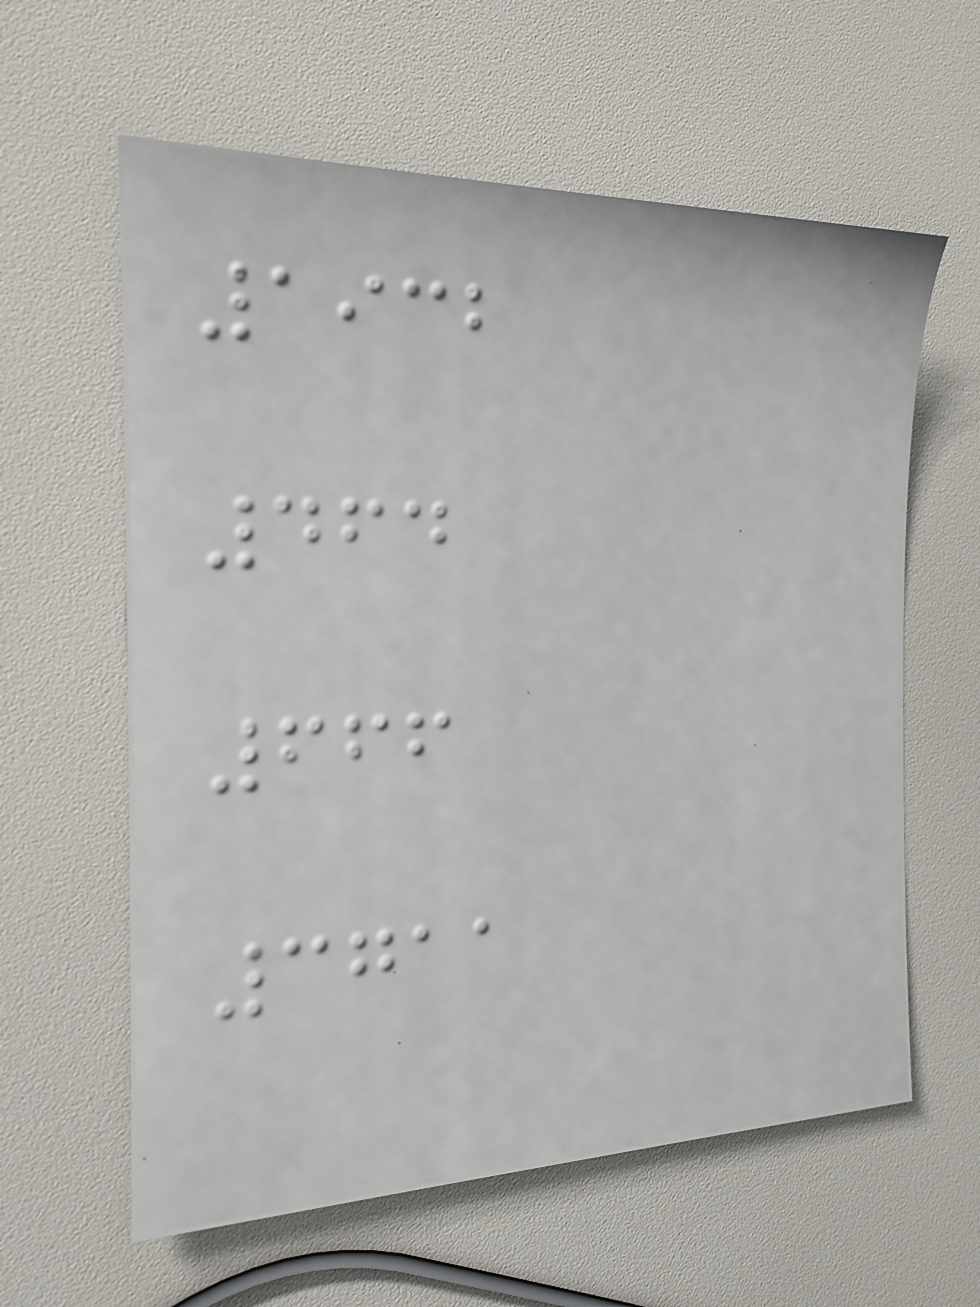1932
464
666
3711
